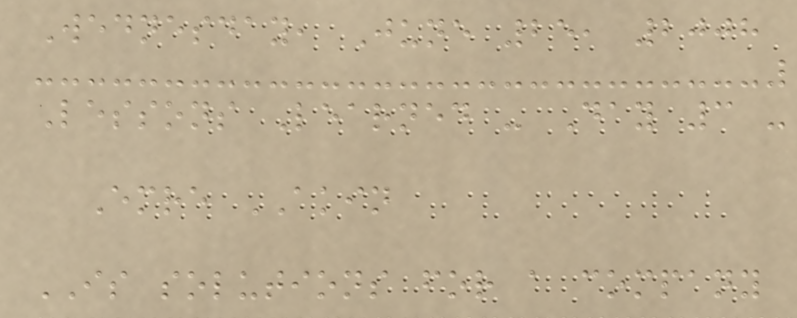Wednesday, June 25, 2008
Lessons Learned - Day 3 -
Emre AKIN
IS solutions for a company
